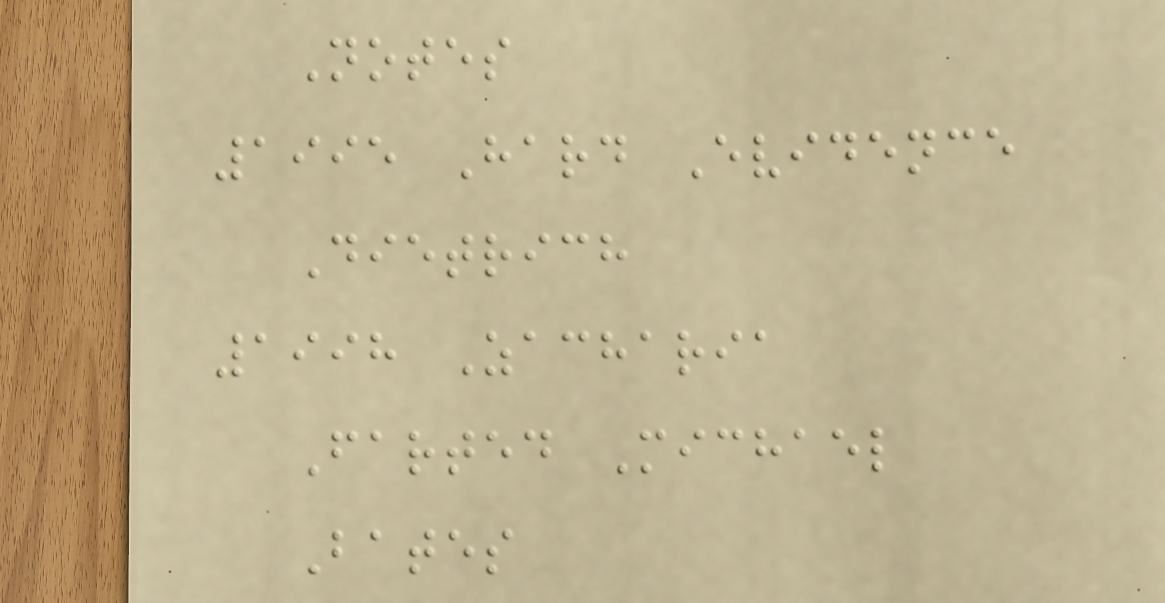Notes
1995 Hard Evidence
Dietrich
1998 Zacharia
Farted Michael
Bates
